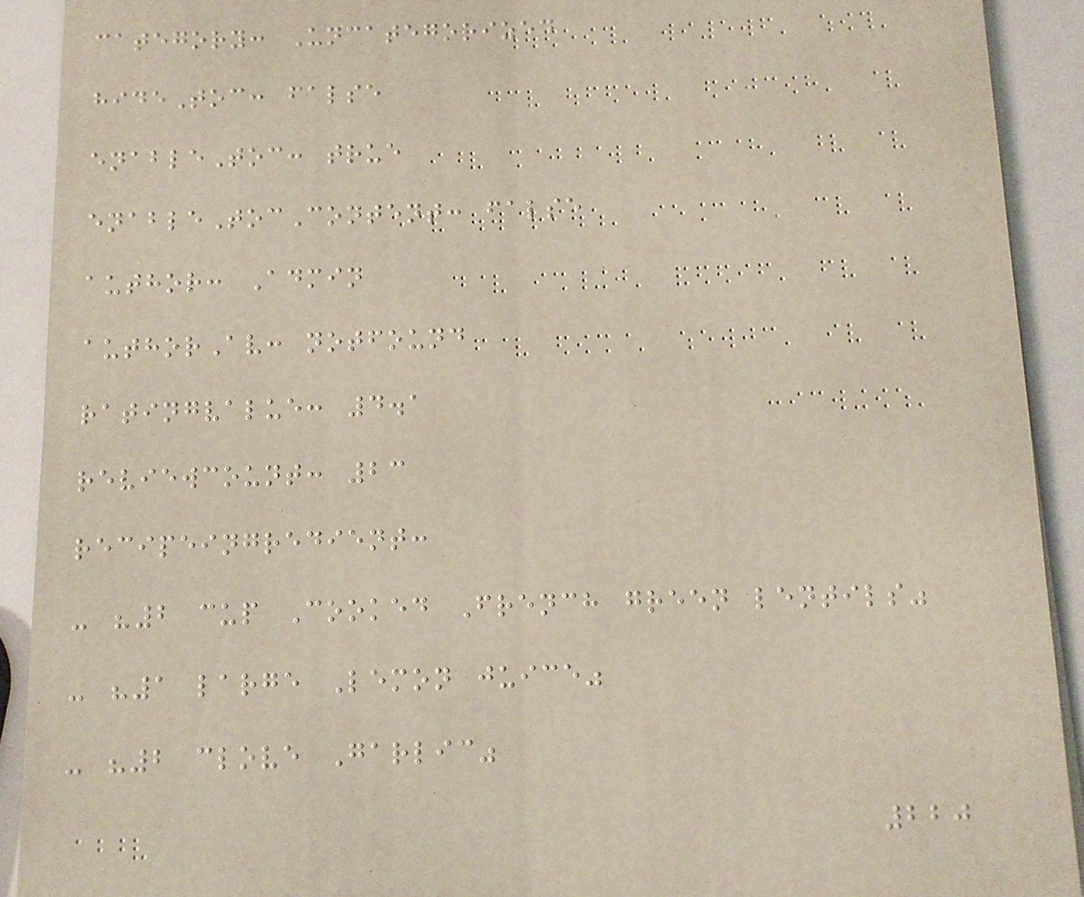category: Uncategorized
hideToc: false
enableToc: true
enableTocContent: false
author: Admin
authorAv: notfound
ratingvalue: 4.1
reviewcount: 23
recipeingredient:
- "2 cup Cooked French green lentils"
- "1 large Lemon juice"
- "2 clove Garlic"
220
